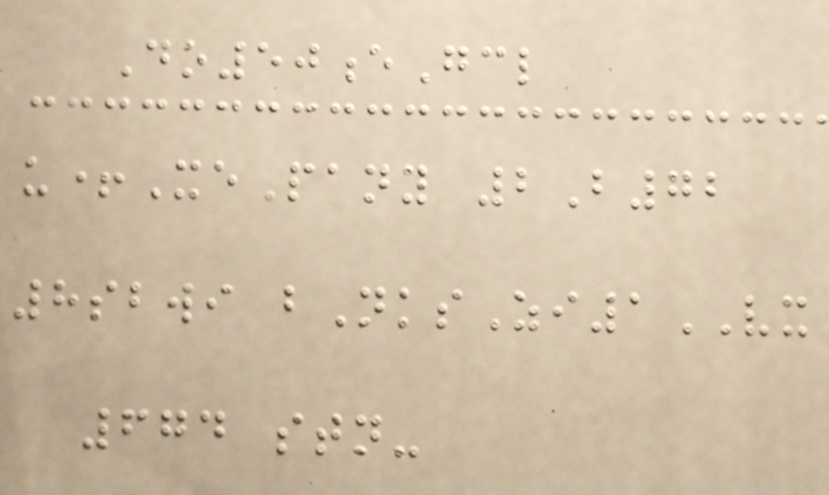Do50eGcl
u+XePany 2B72
8sbwi bNksZi1VX
674 stn-
